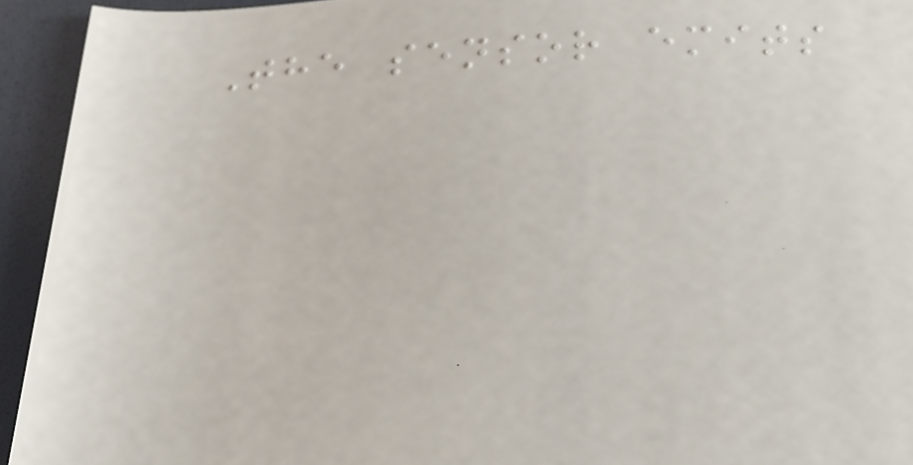The sensor emits
